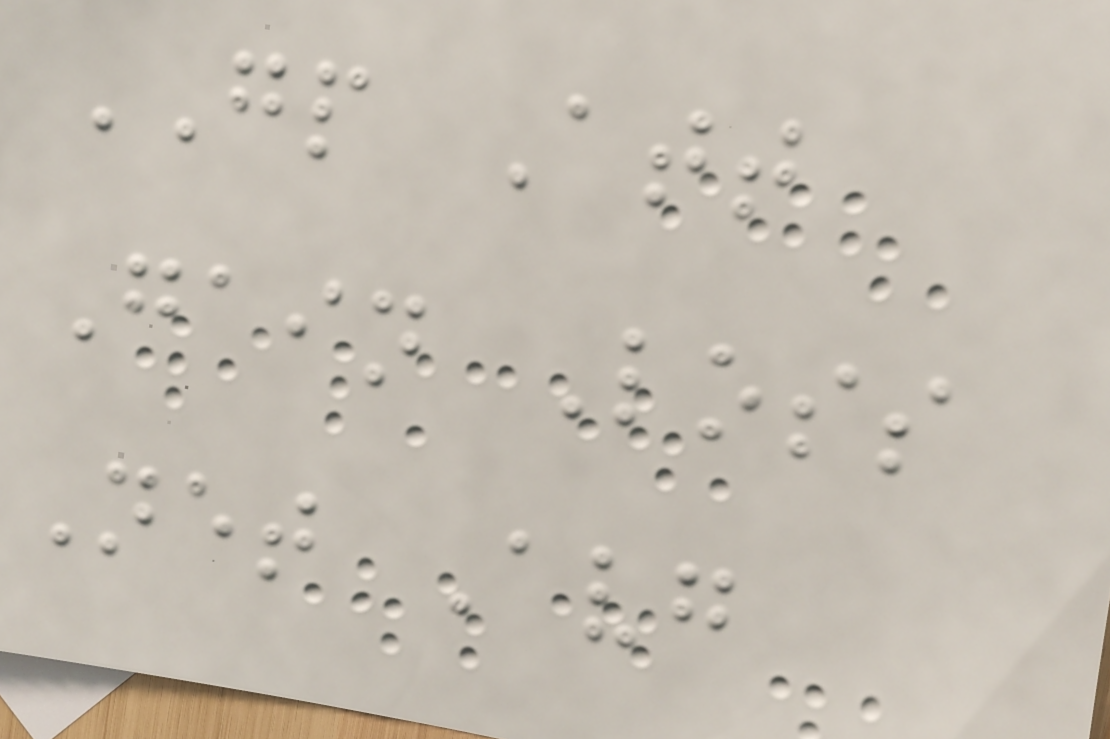GP Att
Gain Loss
Net Avg
